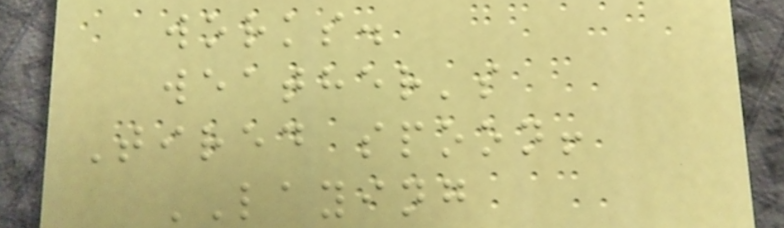works.
weather's
Tired spoon!
LAYING
